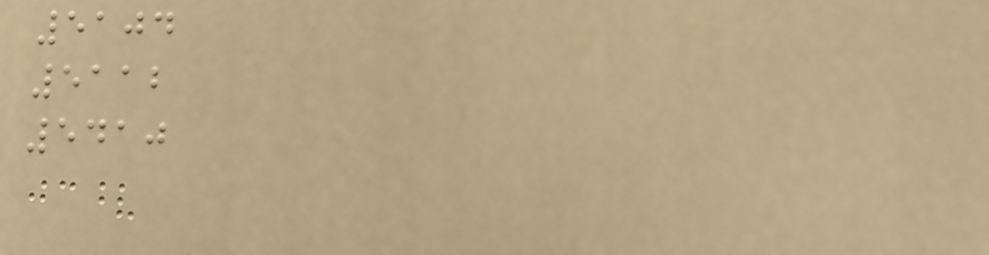5104
5112
5410
